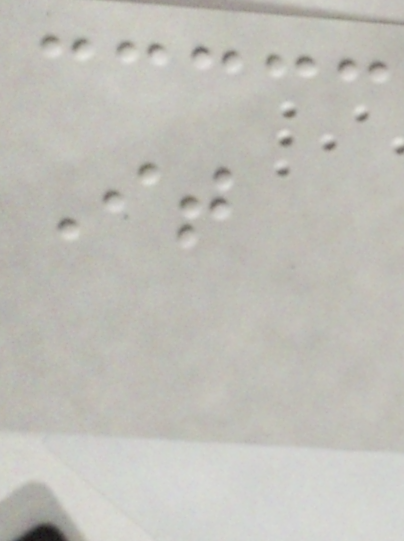It
